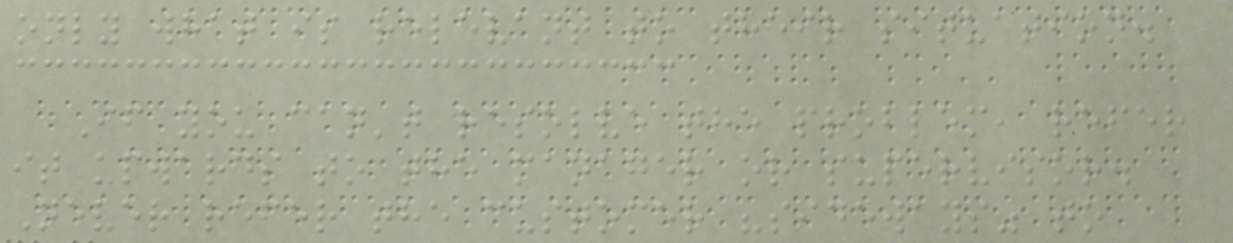only what is relevant to their situation.
If you can't resolve the problem, refer
it upwards to the manager or supervisor.
Never refer the customer "sideways" to
